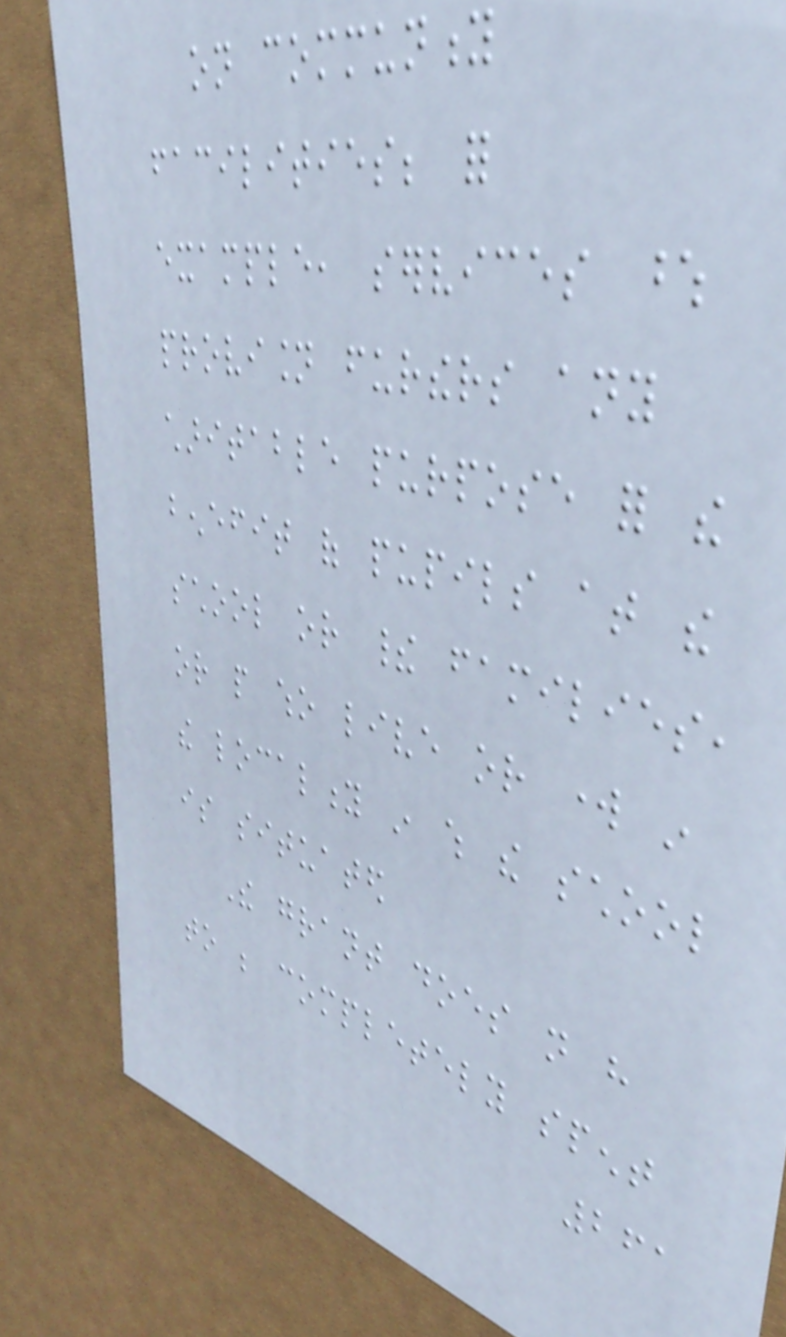on community
facilities; for
example, services whose
provision furthers any
charitable purpose for the
benefit of pupils at the
school or their families,
or people who live or work in
the locality in which the school
is situated
The grant does not have
to be completely spent
261
